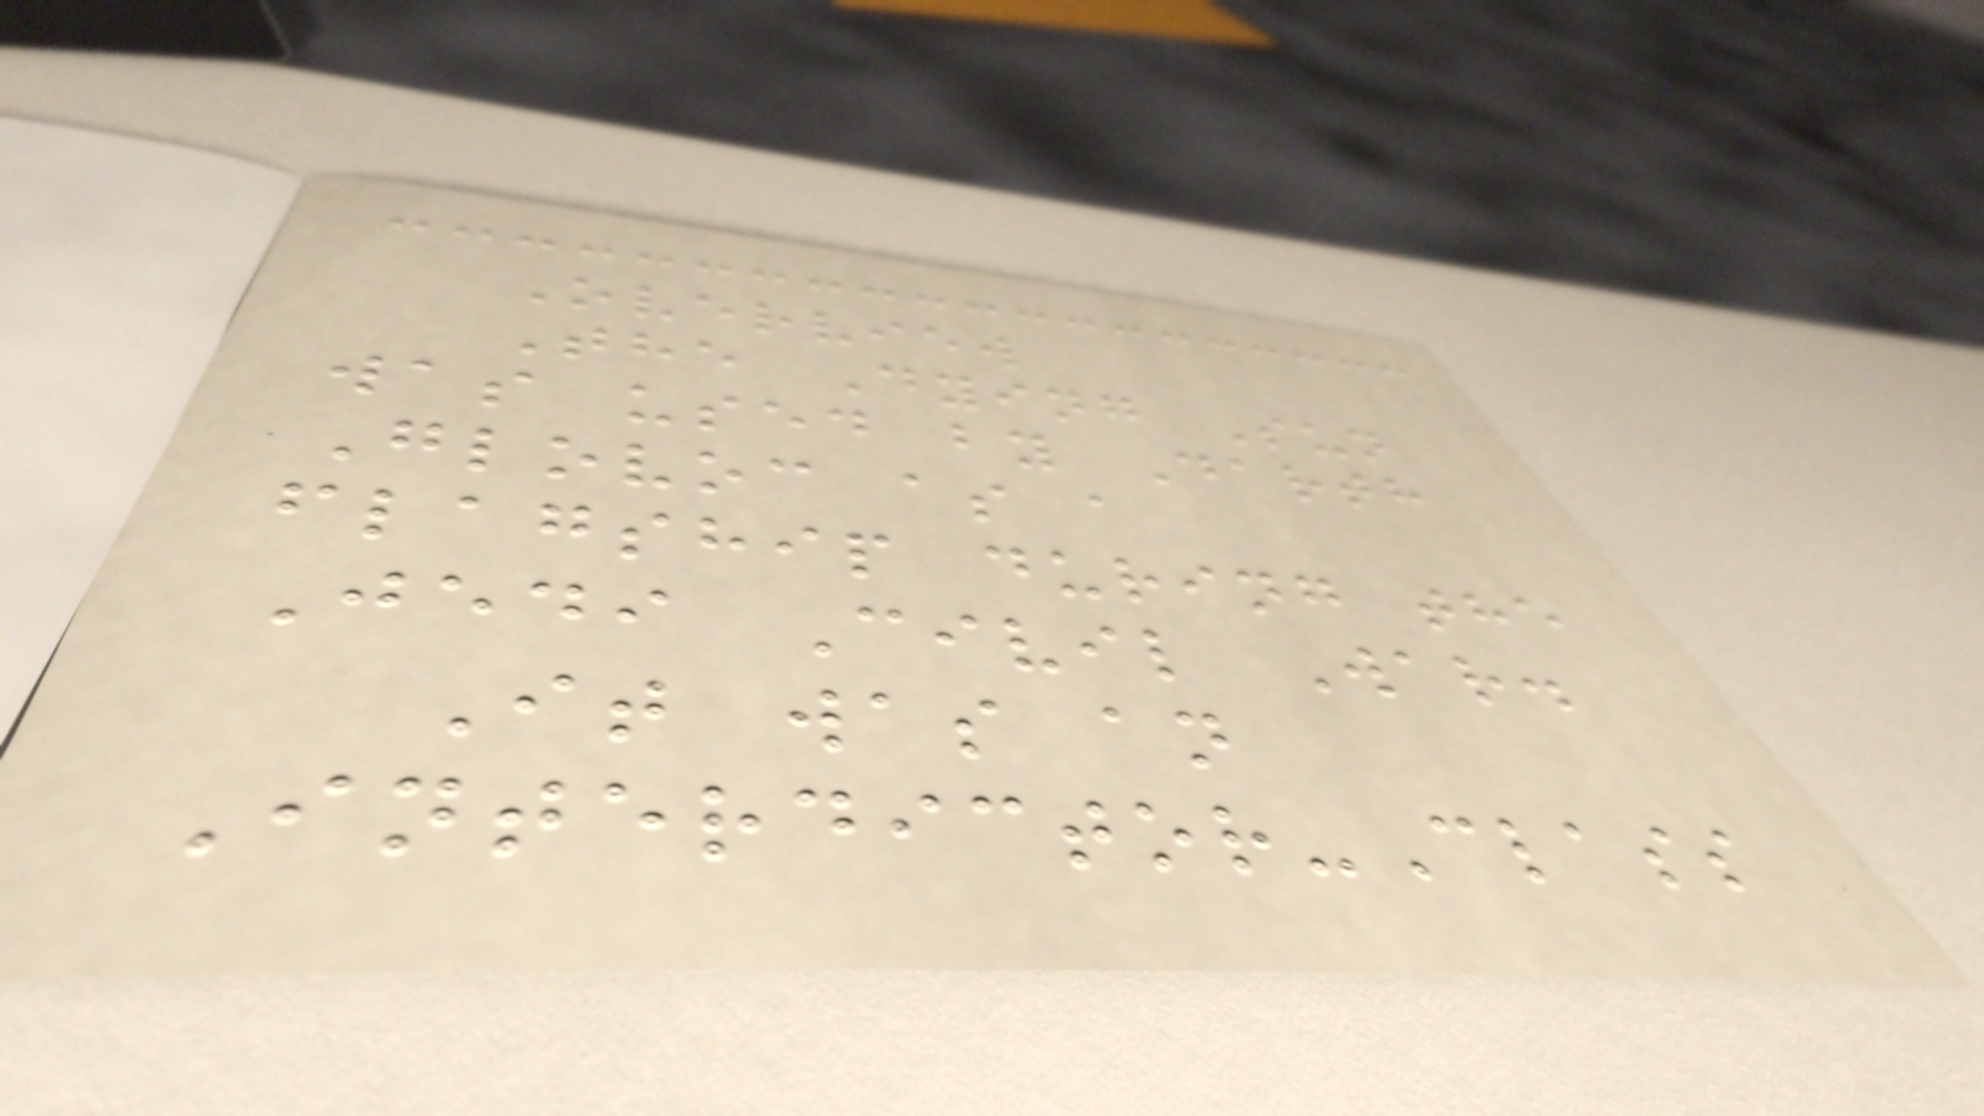Overview
The Dying Sun
was used by Darth
Glovoc as a
flagship during the
Jedi Civil War.
It was an
Interdictor-Class
